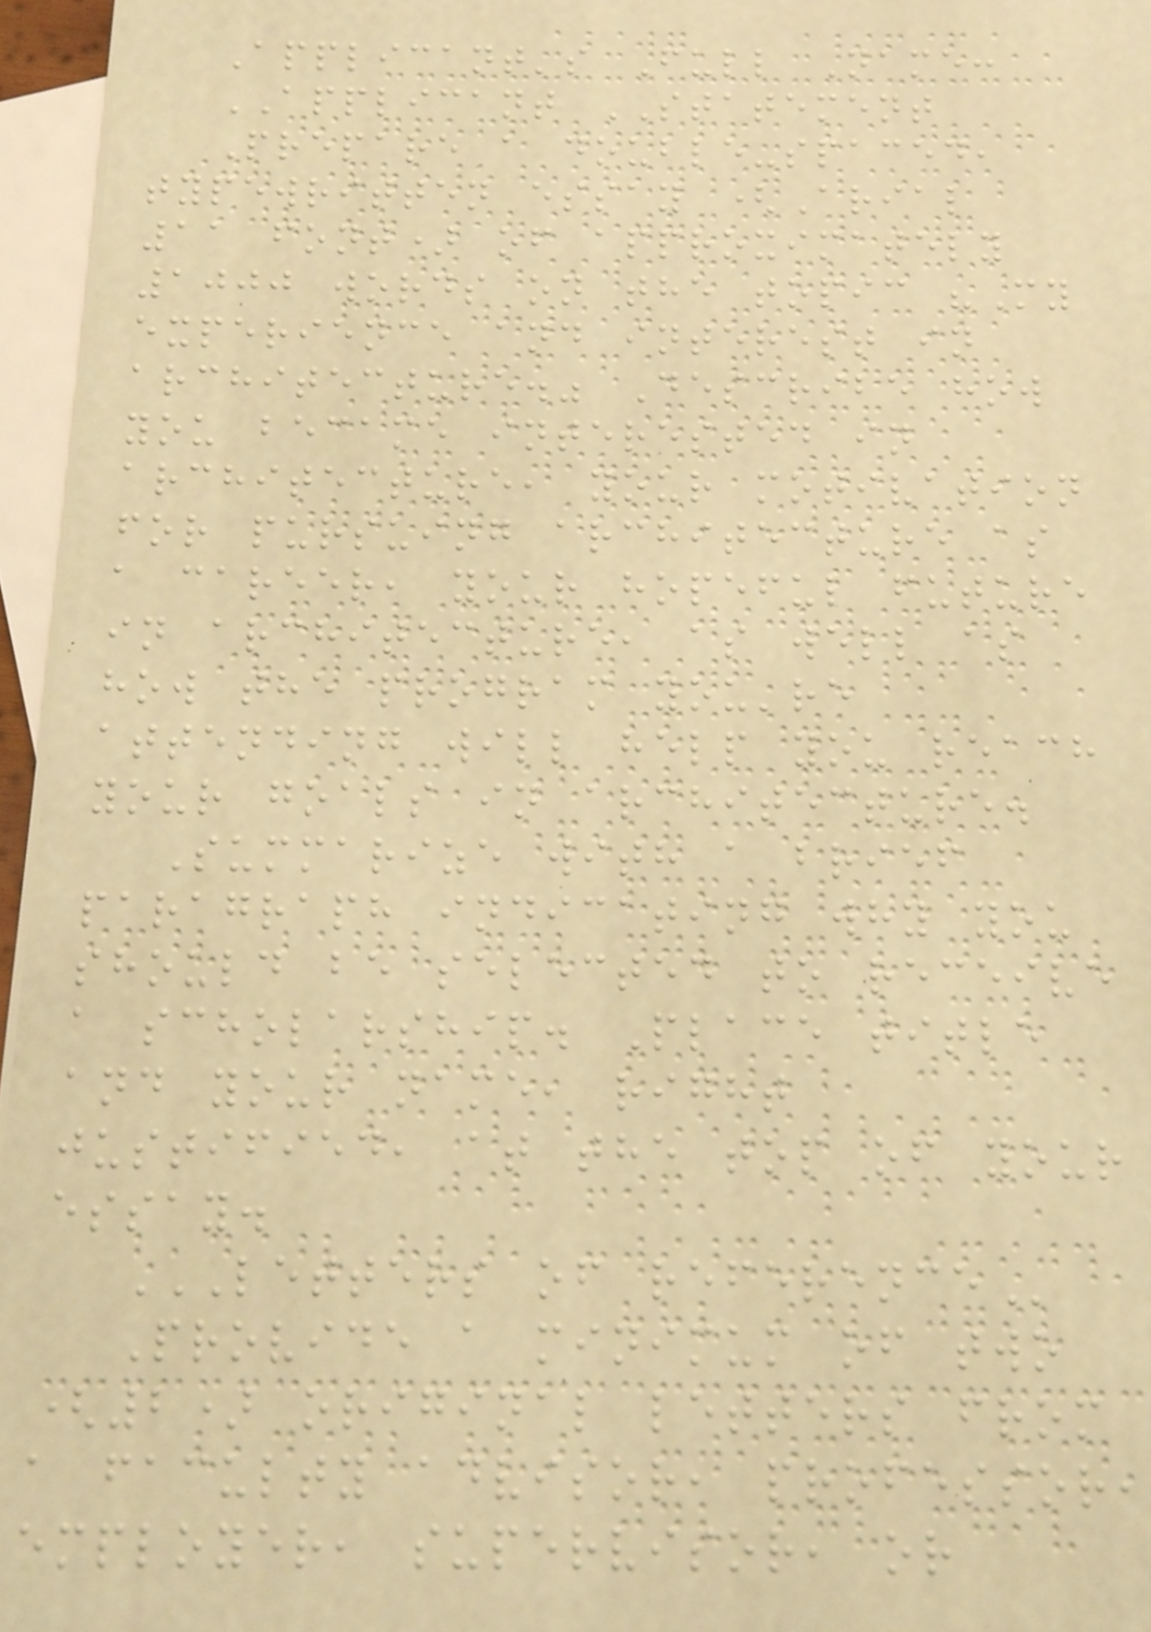Applicant's Full Name:
APPLICANT STATEMENT
Prepare a double-spaced,
typewritten essay (Arial
11 font) of approximately
1000 words on the topic "My
experience and interest in
architecture." Describe how
you became interested in
architecture, your motivation
for pursuing architecture as
a career, your hopeful future
in architecture, as well as
how the program you're
attending will help you reach
your goals in architecture.
Summarize with a brief
paragraph indicating why you
should be selected to receive
a scholarship. Place title
and your name, right
justified, at the top of your
essay.
LETTERS OF REFERENCE
Provide a minimum of two
(2) original letters from
a faculty advisor, professor,
employer, supervisor, or
